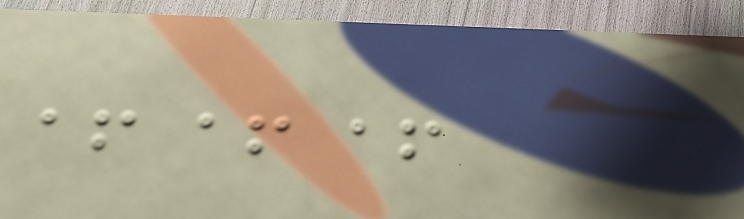+++
